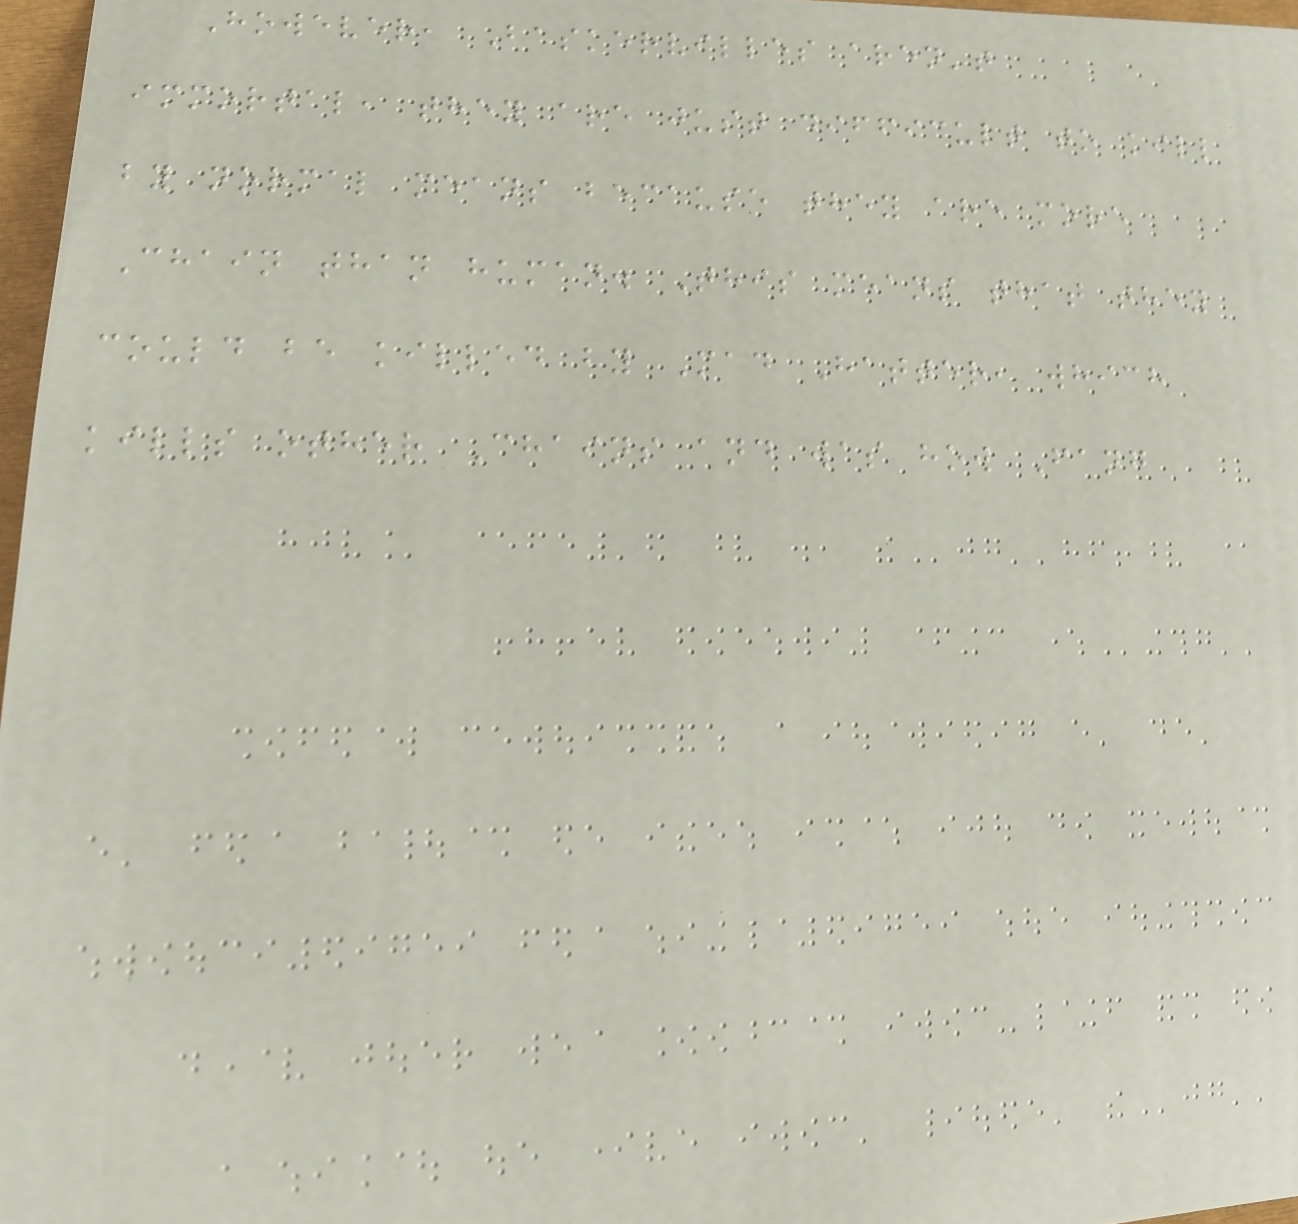However, Baskervilles aren't
immortal, they are just difficult to kill
by normal means because they are more
Chain than human. This means that they
could be killed by Mad Hatter, which
kills other Chains and was how Fang
